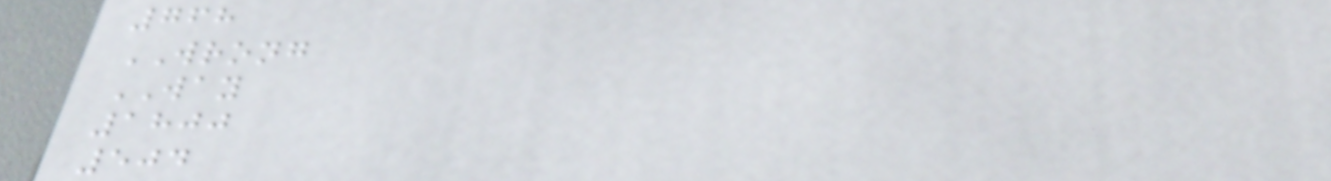768
WRONG
WAY
1800
504
